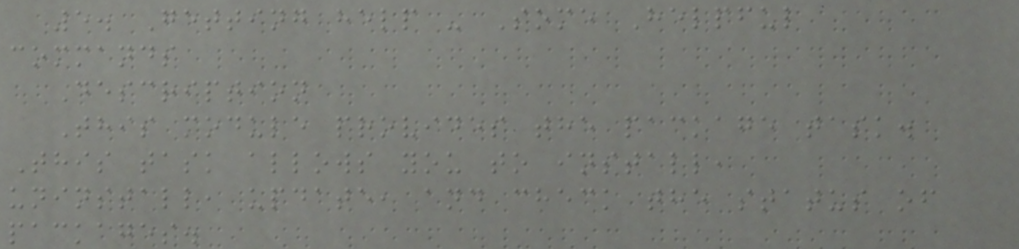5. Getting help - Some Helpful
commands
Description
This module provides the package task.
This task allows you to install,
uninstall, update, and check the status of
packages.
